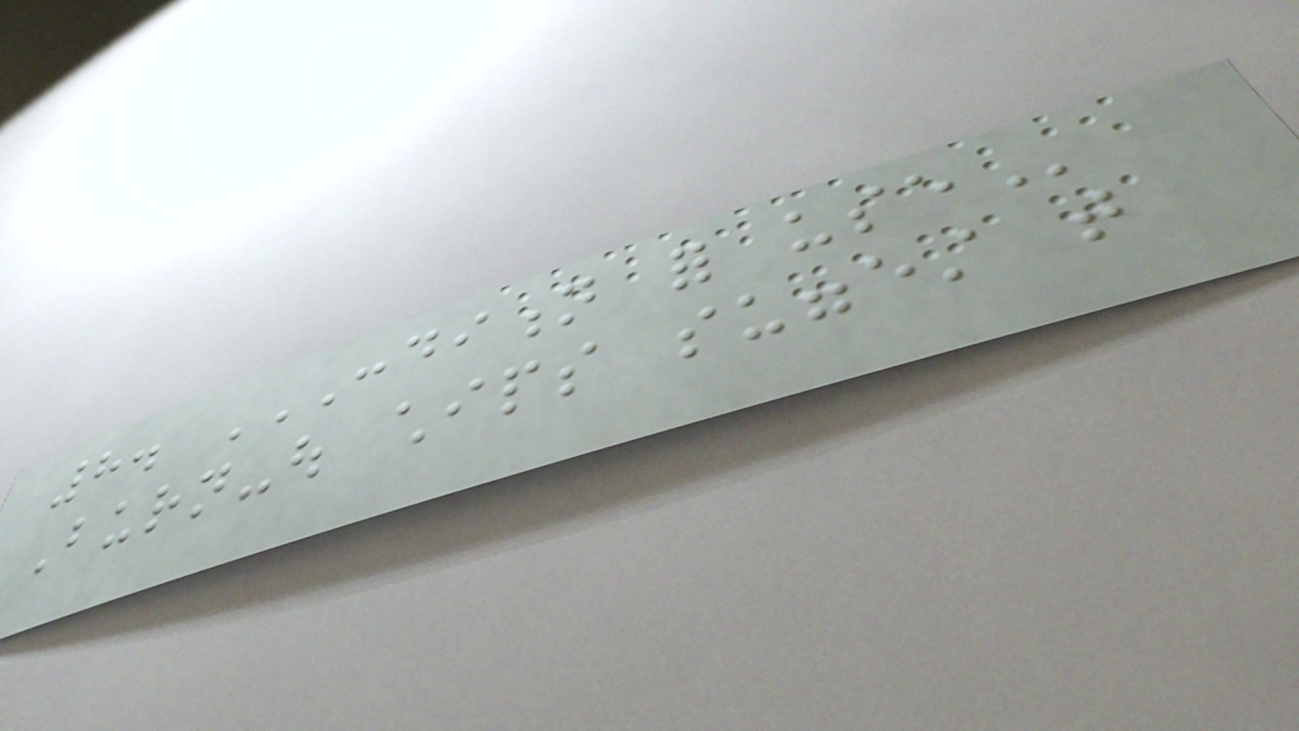8. CONDITION FOR USE
Burn-out chips suggest that
